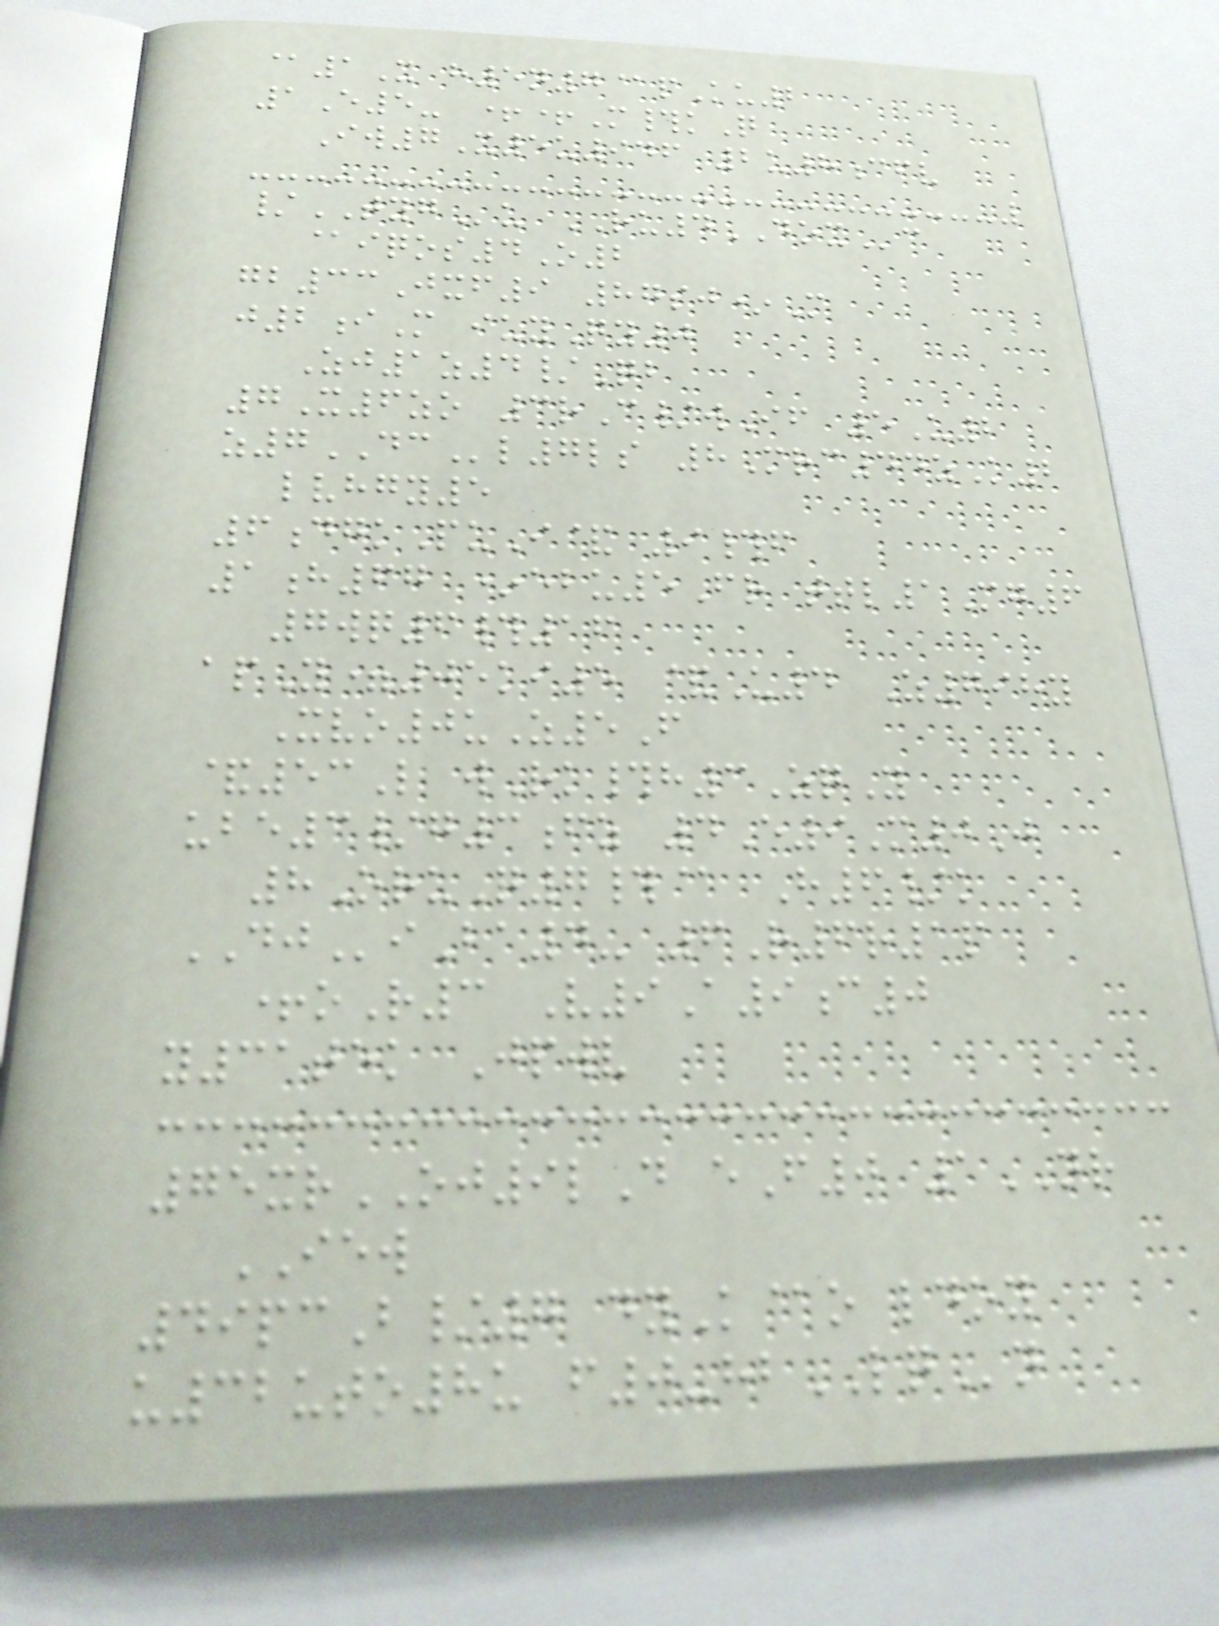@1X h5n7@pKu2
1E5- ++M#kQ
Iw7X5u946 2u8cfv
/TYGu RU4DOXc
@iqos4O2
gb33Jxf9 87sj*M
j2iM iuyQy0
Zj1z4/Qb
7X6zo 3rC/wIf 5U2
z7DCl7ls 8Mrc44zK2
lvhgy5
6dgkPuI& 9#f
1h67 *ebu5Fr ttl1Mg6
7wq6#16
apY=05ki5 &U4 Z798y
Xvo0uZ5F
&53L wRk#h3ZqY
ube3/g3fz 4E9M0J
8OruQ7#@ H6/k
DJiBa4- 6R6r1p
+oR3 V9A9c0
y31tek Jpwv
75xrOJ9lD eF0 1NR
IEW
49pcB/7 dyK@o ldoy
u32uto8u f0-hbLQn
